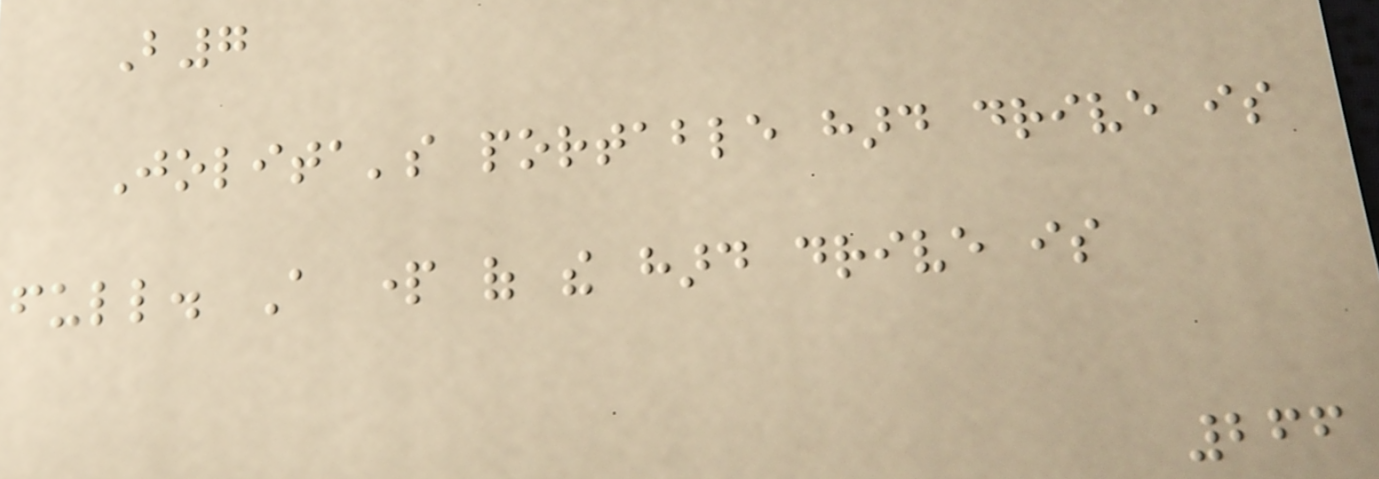B7
Jolita's portable hard drive is
full. A part of the hard drive is
266
